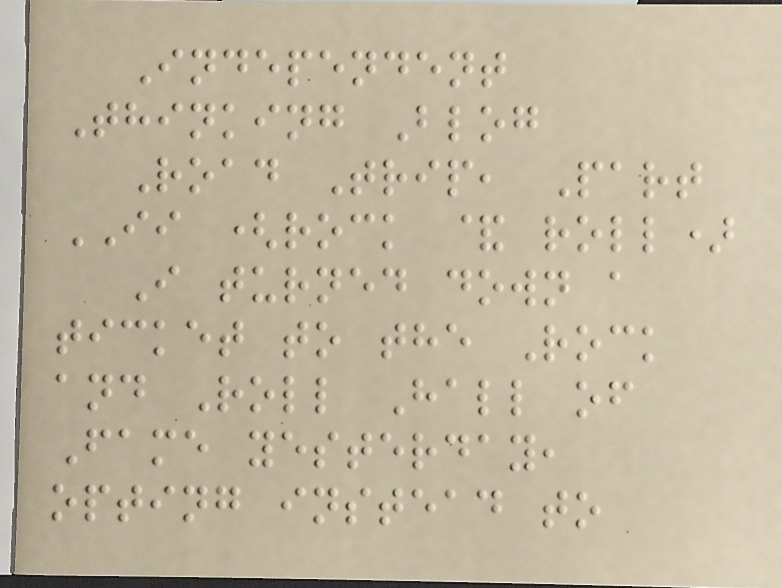Independent
Thinking Blog
Road Trip, Part
II (rock & roll)
I turned down a
ticket to the Rock
and Roll Hall of
Fame yesterday,
opting instead to
